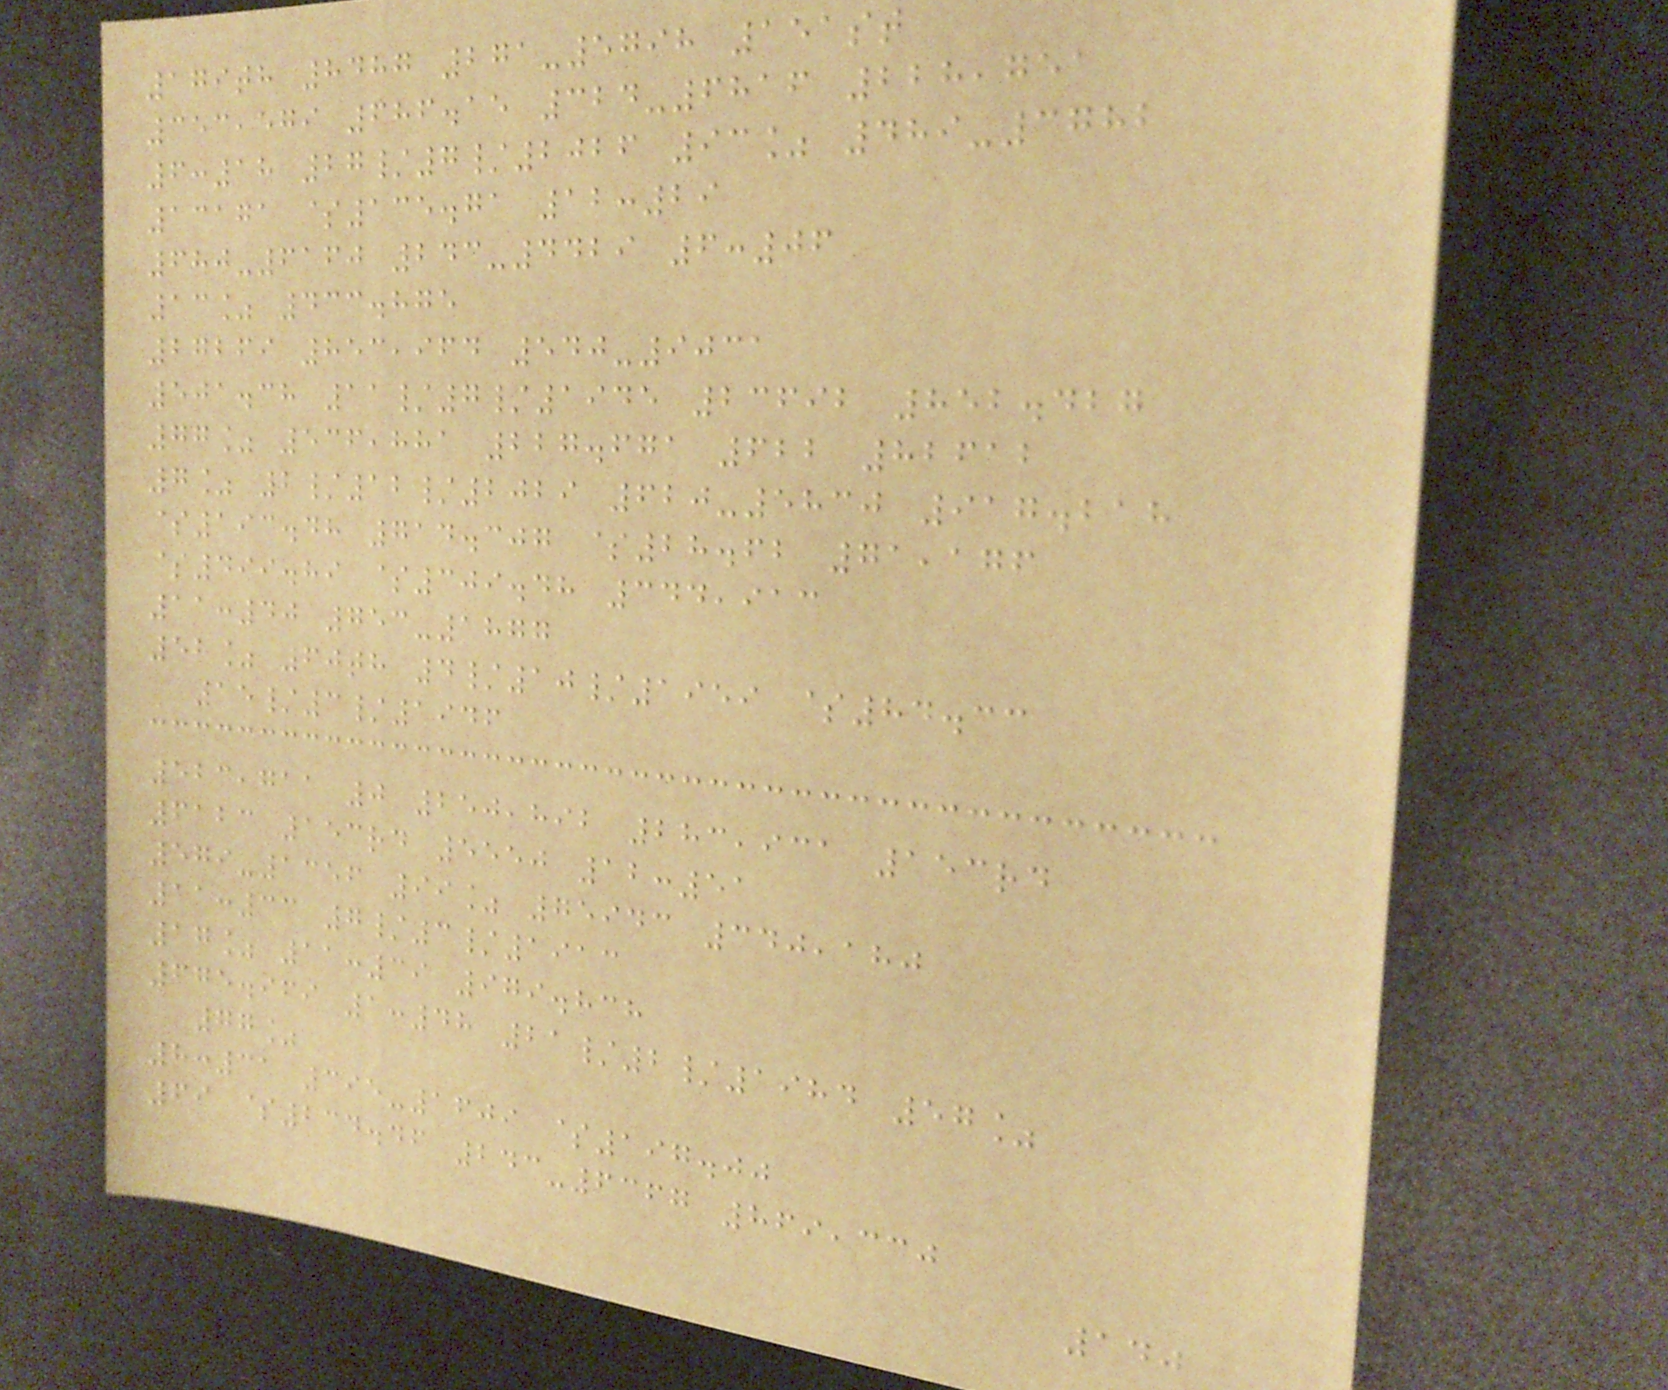179th 8487 271-5798 151st
353,579 686.15 324-6816 228,751
6:18 27/7/2026 93% 489-3782
13171 $135.71 12:29
680-6160 243-4429 6:06
13% 433.875
27269 853,964 540-9031
501.38 11/7/1945 23692 852.427
77% 536,881 227.671 622 82612
7% 2/12/2029 620-5830 917.218
$193.48 714.307 $28.62 71,176
$499.89 $309.48 344,913
11:40 753-1877
52% 60th 4/10/1959 $84.33
15/3/1946
523,711 0 250,892 283,931 153rd
6123 153rd 5550 12:51
579-1356 99% 75943 340,180
11:33 7/3/1913
17% 11:39 979.838
675.969 1:48 21/2/1984 57%
77%
8:31 395-1609 $197.00
69 $234.46 243-6367 869,330
140
